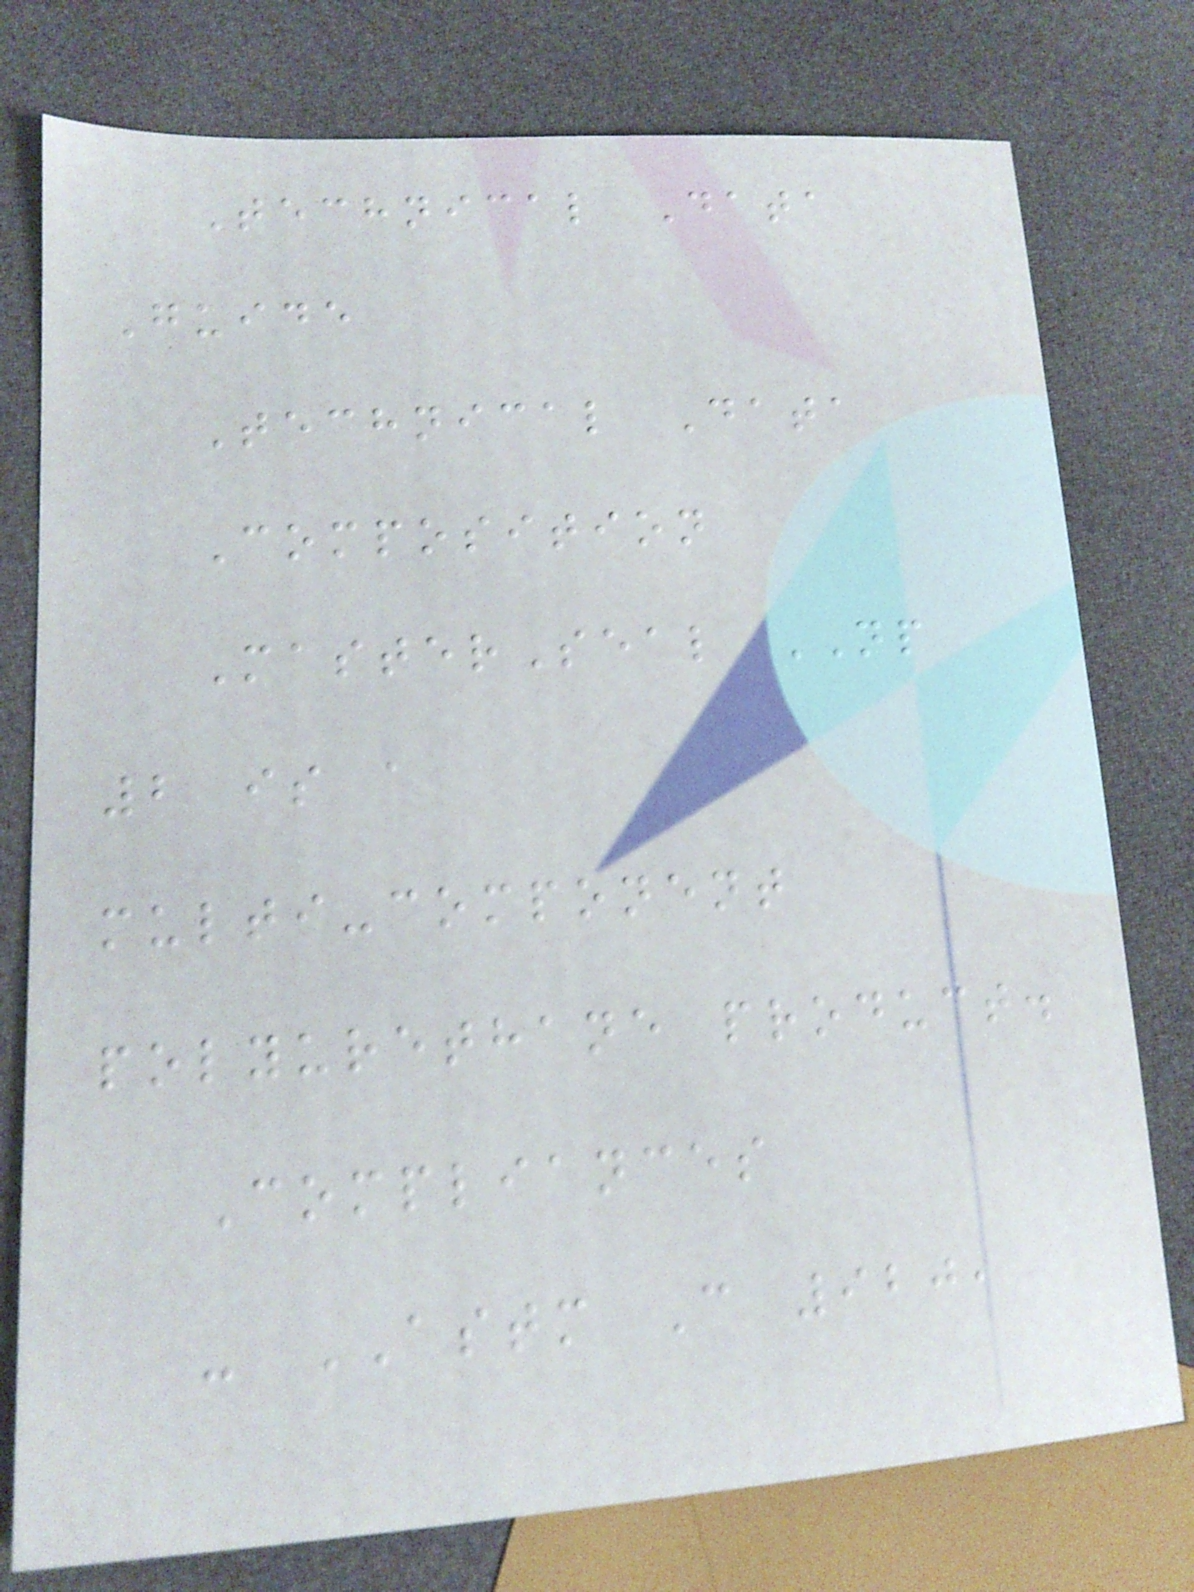Technical Data
Guide
Technical Data
Composition
MasterSeal NP
2 is a
multi-component
polyurethane product.
Compliances
- ASTM C 920,
